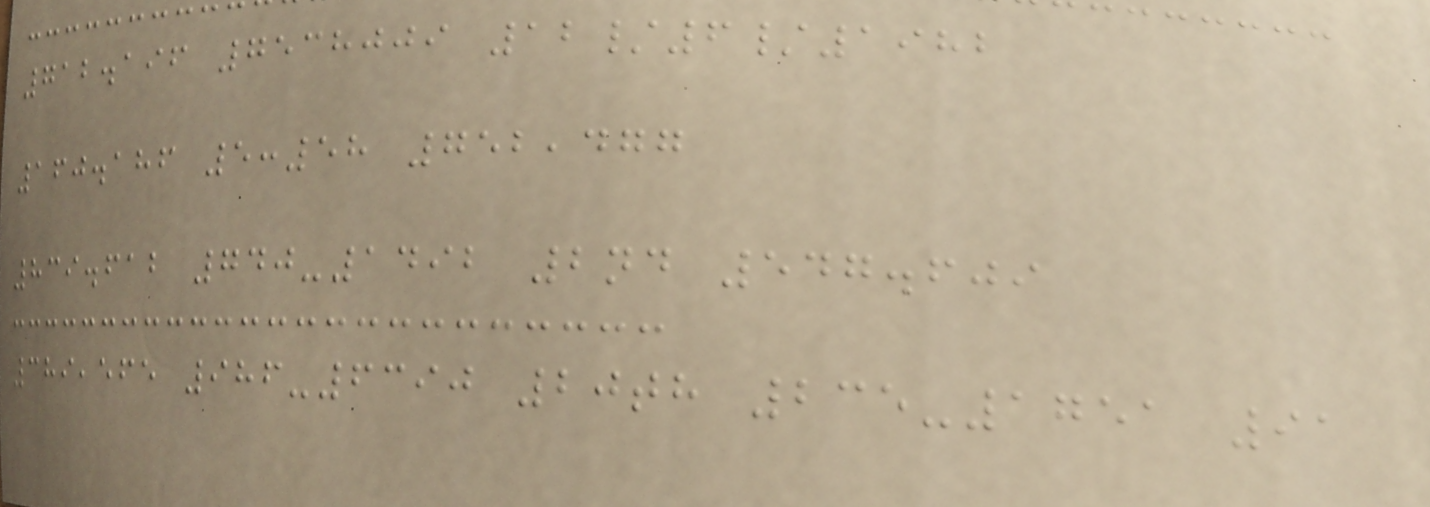712.196 7538009 12/6/1982
160.186 5:58 752,477
839.612 740-1492 2nd 547.609
389,565 986-6390 20th 235-1751 91
